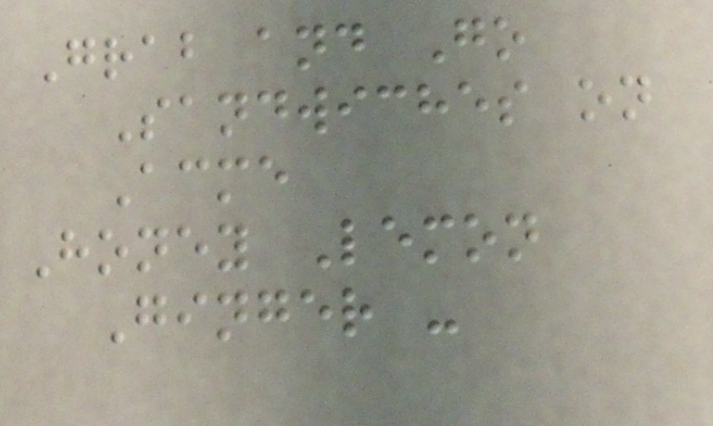Grab and Go
Sandwiches on
Acme
Honey Lemon
Ginger -
